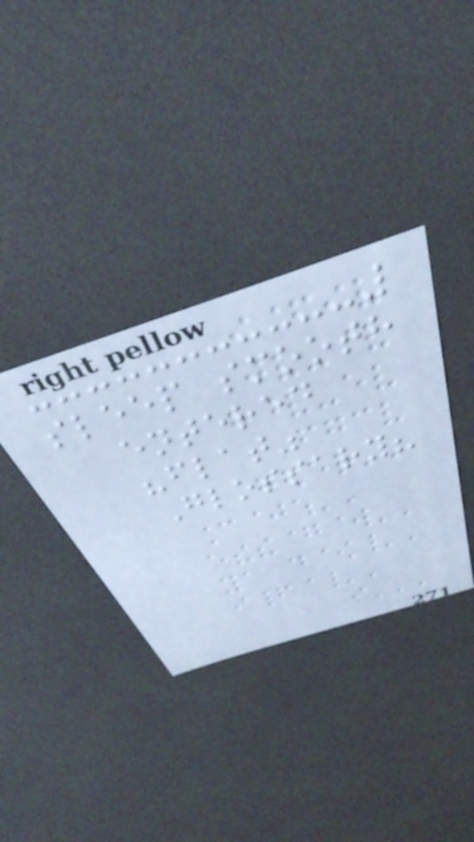sleep smooth
entered
"flat"
Glossary?
